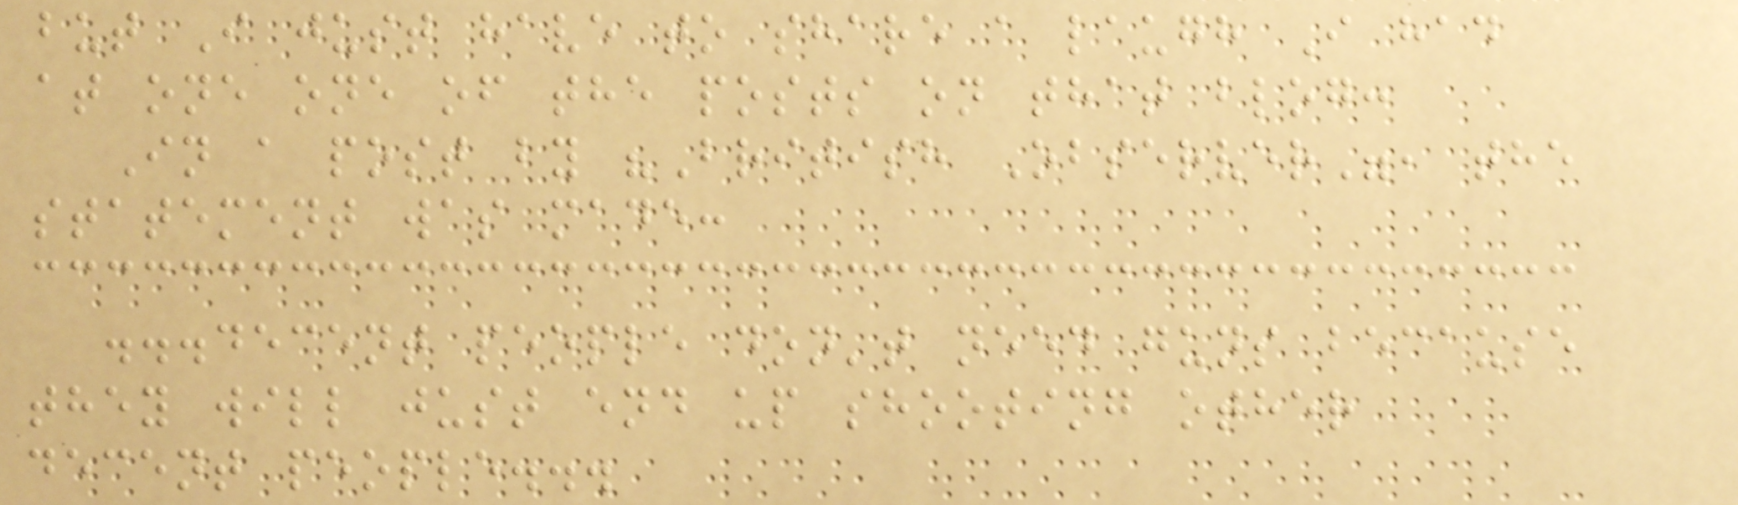but I just have to share a laugh I had
at one one of the posts on that blog:
In a post by "British Observer", the
statement was made:
...decent people don't need guns because
they will just end up shooting other
decent people...
